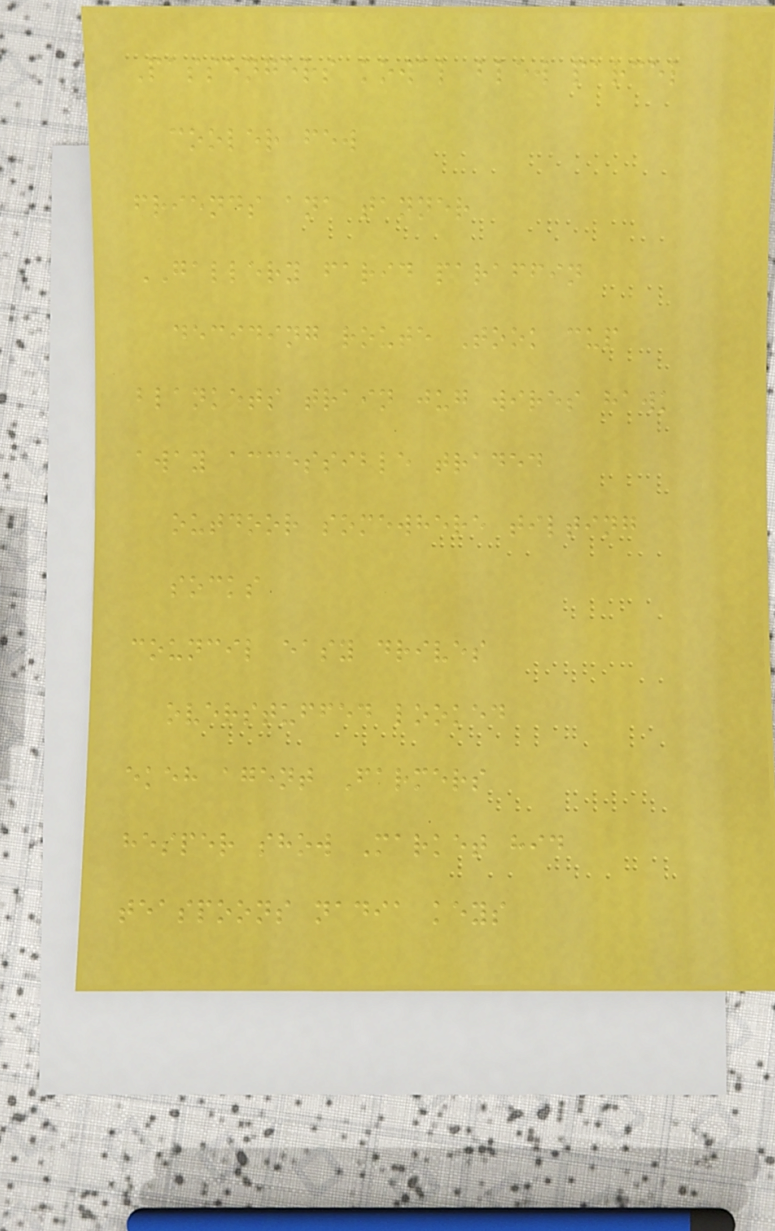Passengers kowal blew parcel
cooler few
friends ana tanner
GALLERY farid paraffin
deciding route Took cup
blankets train jug wires hawk
away accessible traded
outdoor somewhere tilting
socks
council easy drives
overstuffed looked
ekeh agent Farmers
hesper show Market hid
teaspoons nadia keys
